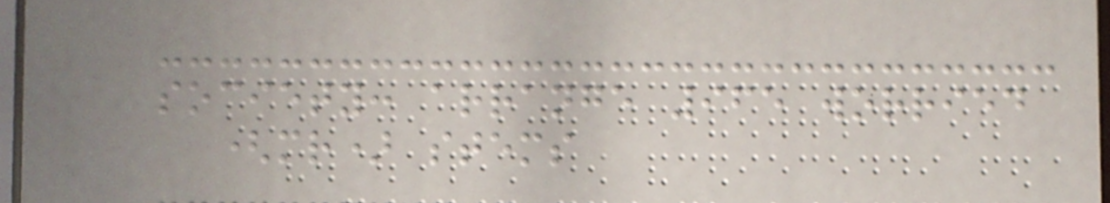society: arrange 965 worried
(mr) stems
